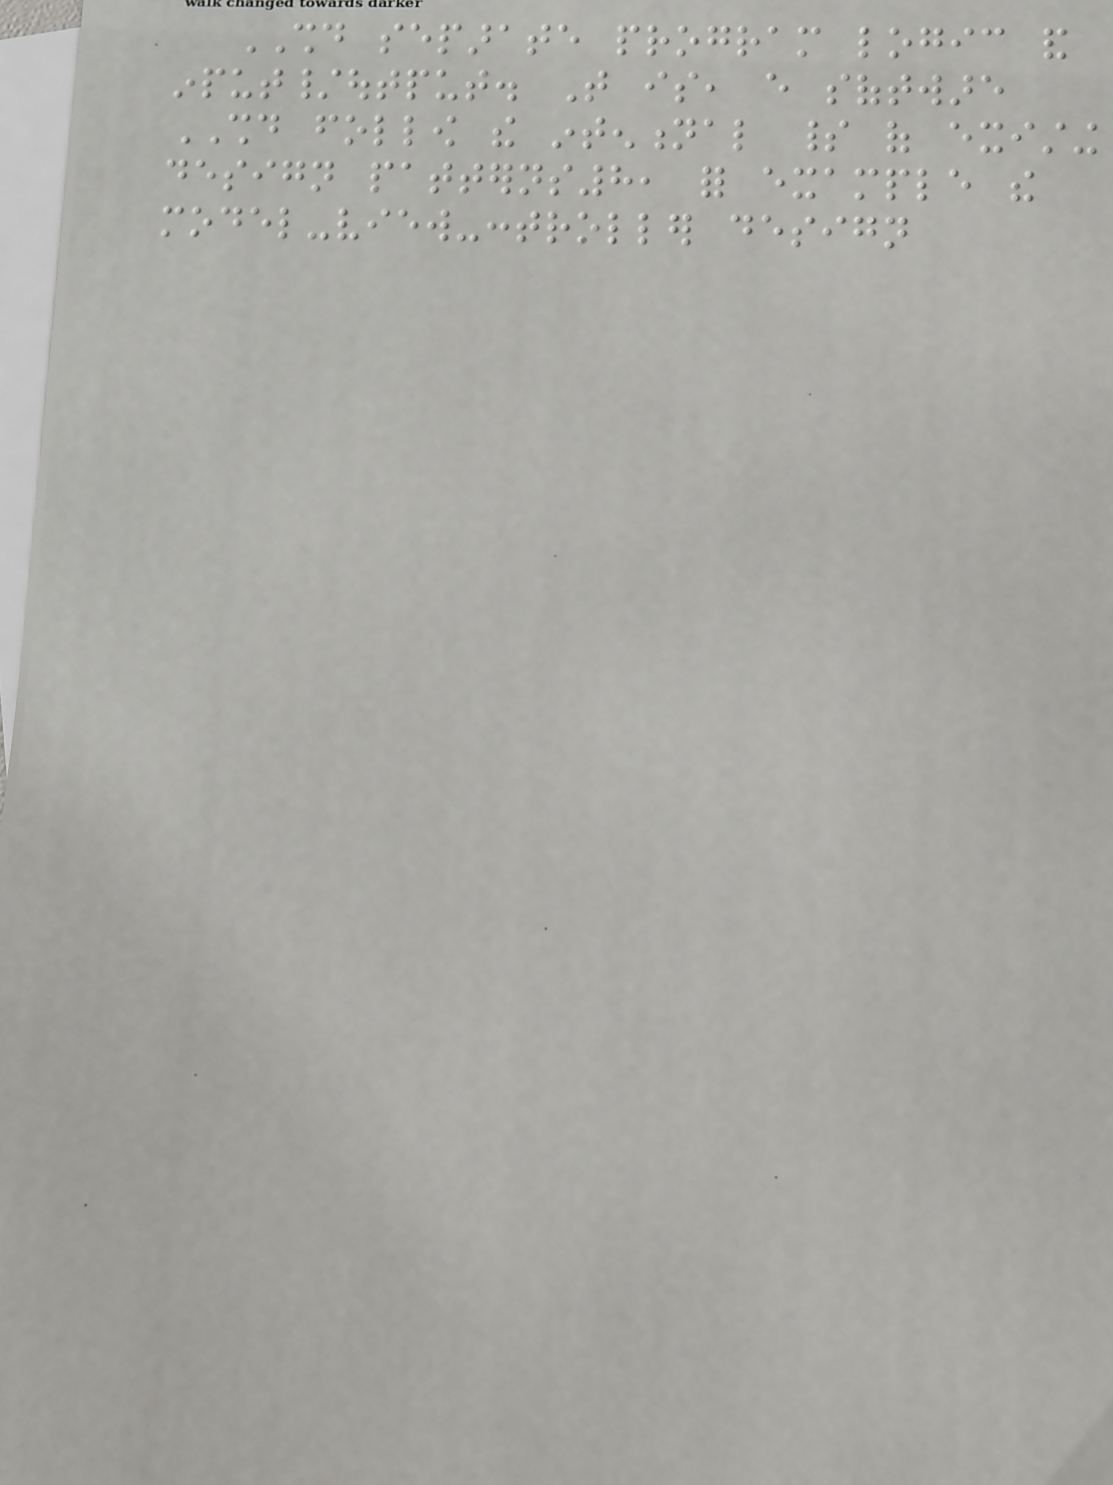SHOULD separate program logic and
input/output. That is, every software
SHOULD follow the intentional spirit of existing
design patterns8, for example the
model-view-controller design
